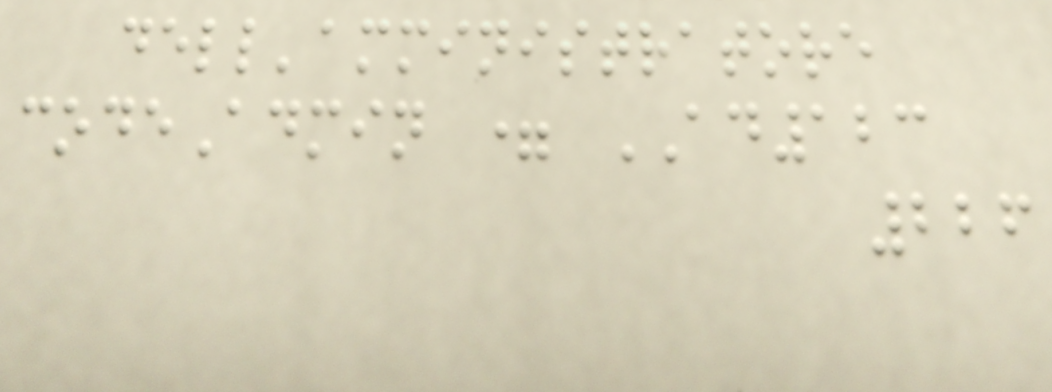dell'amministratore
codeAdmin = AD123
226
